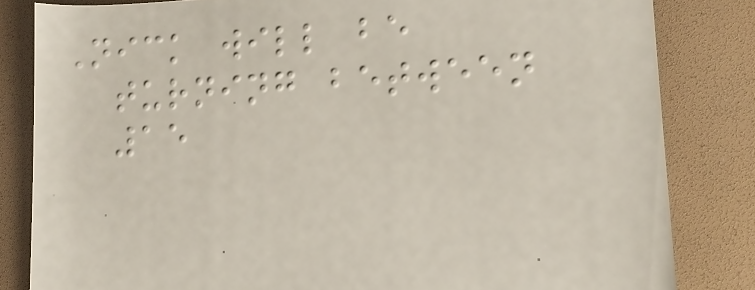Nick will be
turning between
15
